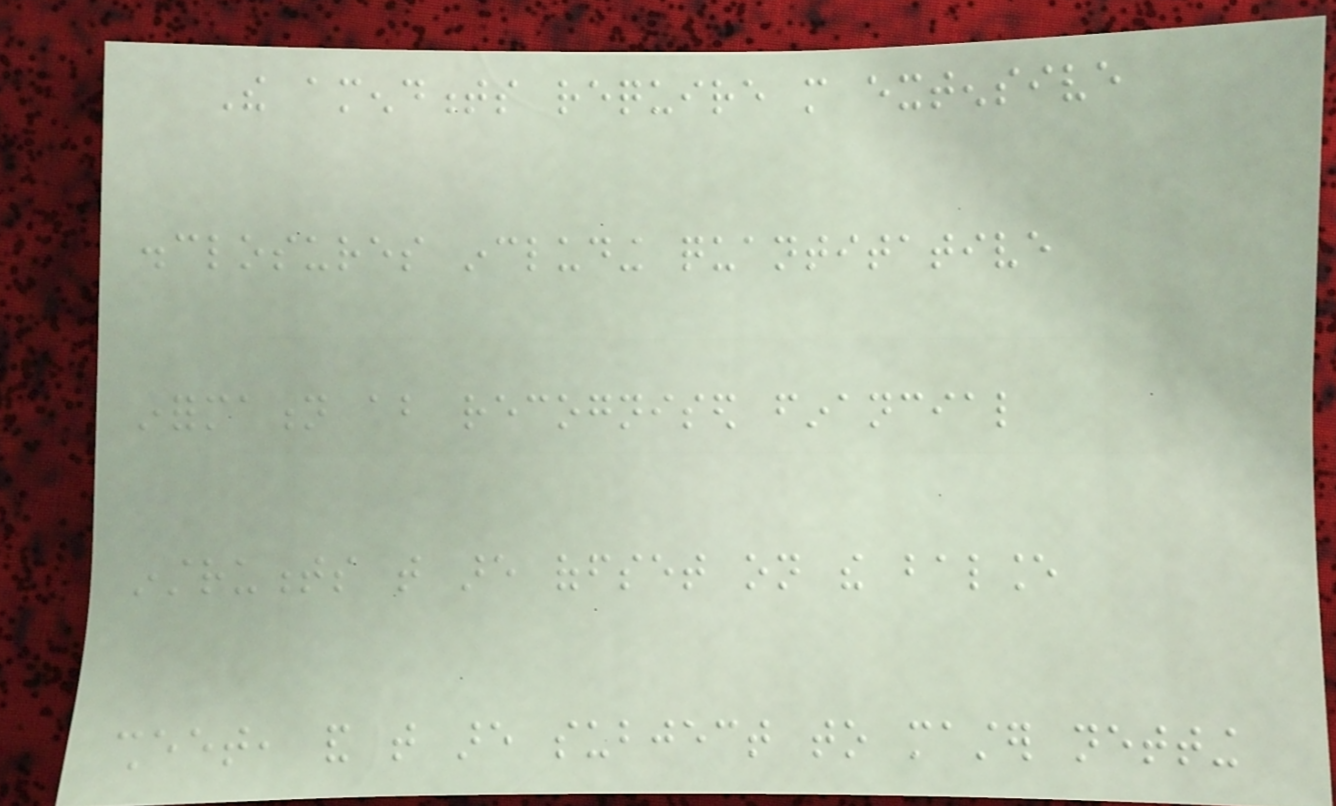The amendments require more extensive
disclosures including quantitative
information about recognised financial
instruments that are offset on the balance
sheet, and that are subject to master netting
